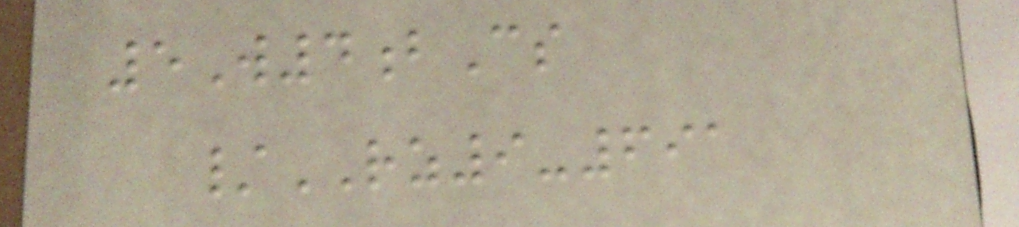5W4bCs
/RZ9-691
